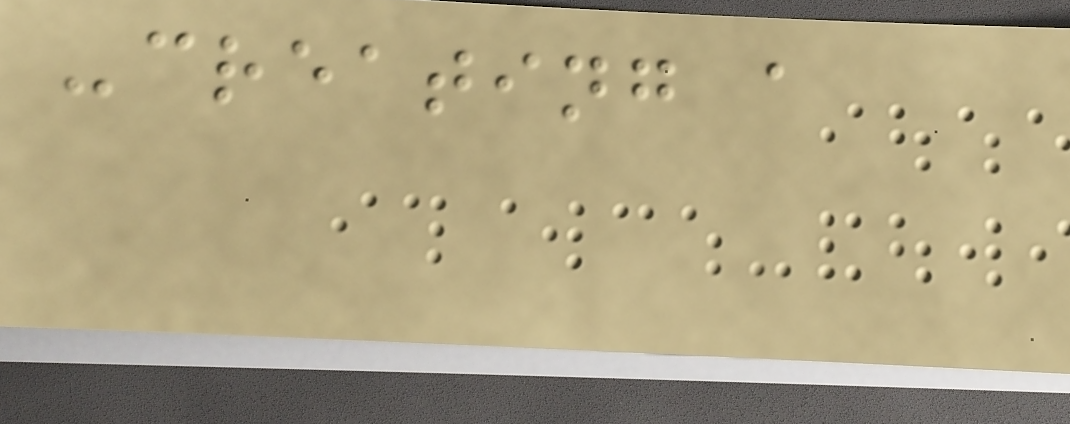-creating a
